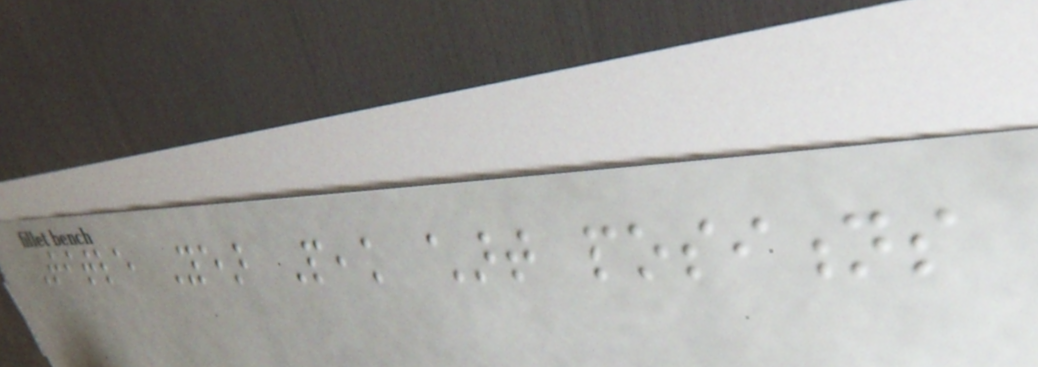Title Year Peak chart positions
